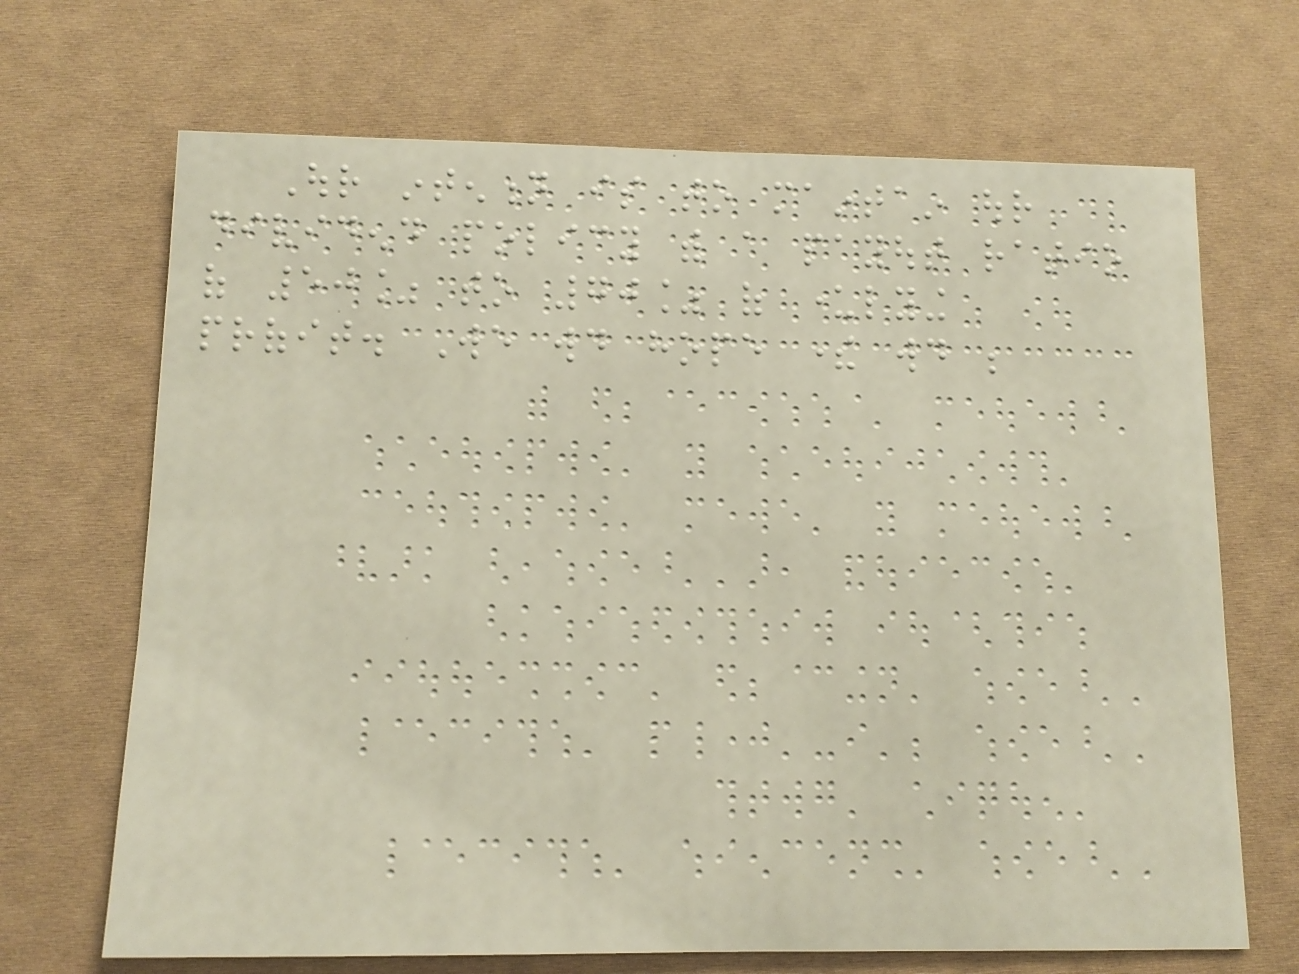Our intention is to maintain our
dividend policy with a payout ratio
of 50% to 70% of underlying
profit. We would hope there would be
